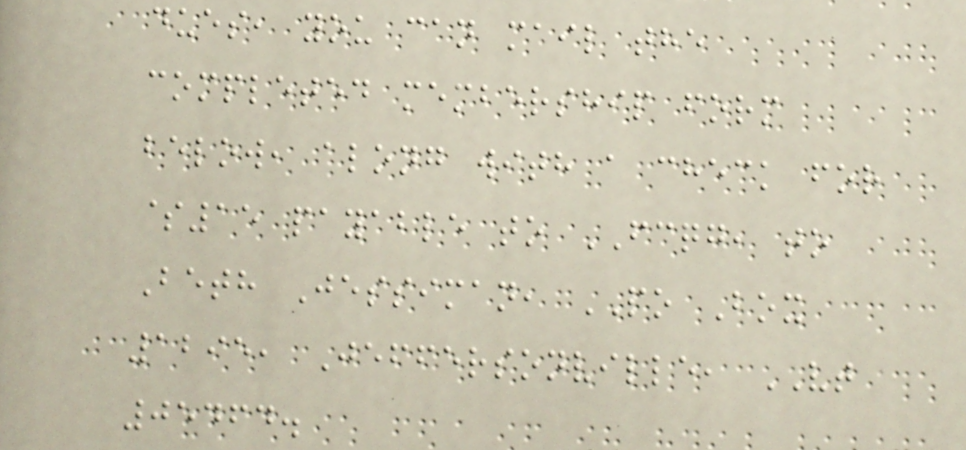dues, you can mail the
completed membership form
below, along with a check for
$15 payable to FCQG, to
Beth Jessiman, PO Box
1295, Jeffersonville, VT
05464.
